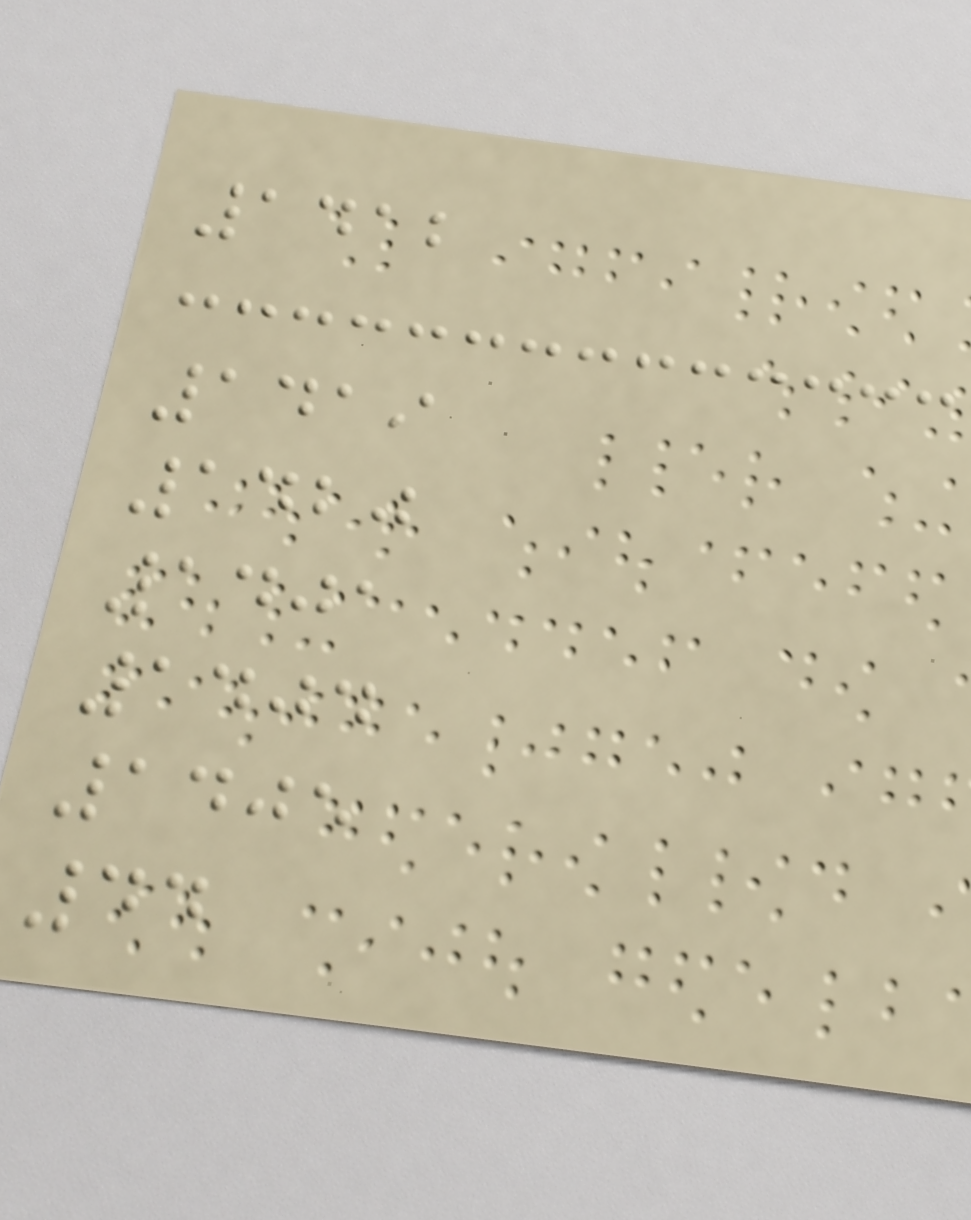1412
1419
1420
1401
1404
1405
44
